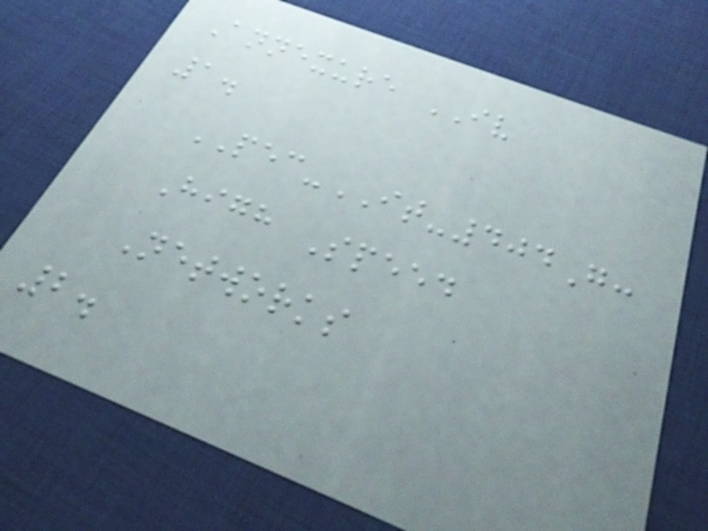Annexure IV
1.
PEC-IT-404G:
High Speed
Networks
2.
